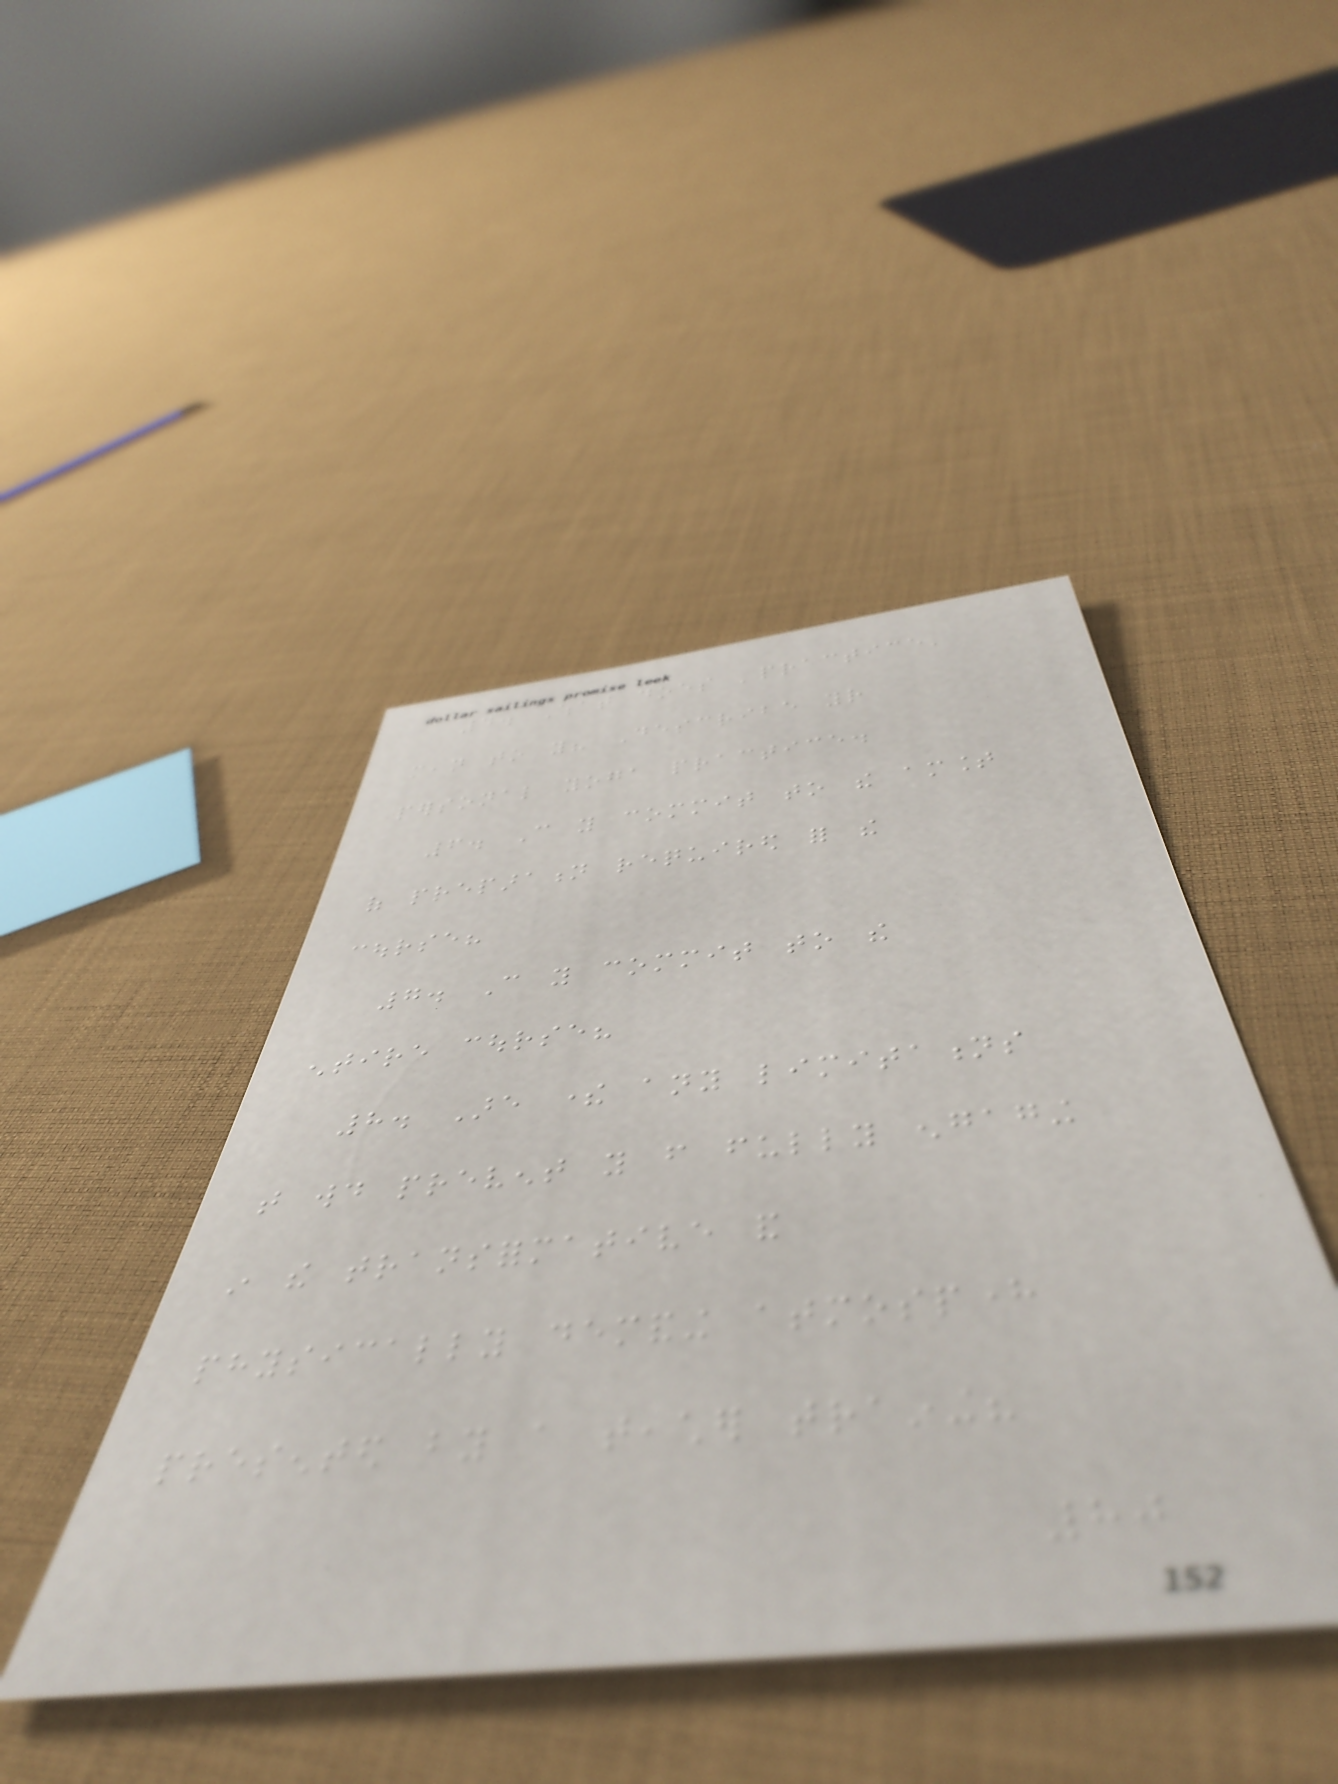4. What does 'practice'
mean to you? Describe your
personal yoga practice.
6. Can you commit to the amount
of preparation required for the
course?
7. Can you commit to the
entire course?
8. Are there any limitations
that would prevent you from fully engaging
in the transformative and
physically demanding atmosphere
presented by a teacher training?
80
